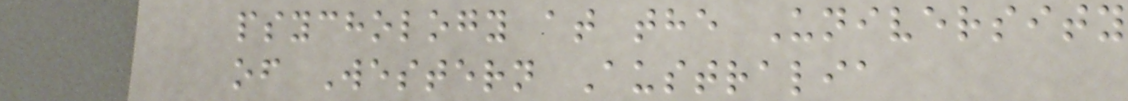psychology at the University
of Western Australia
